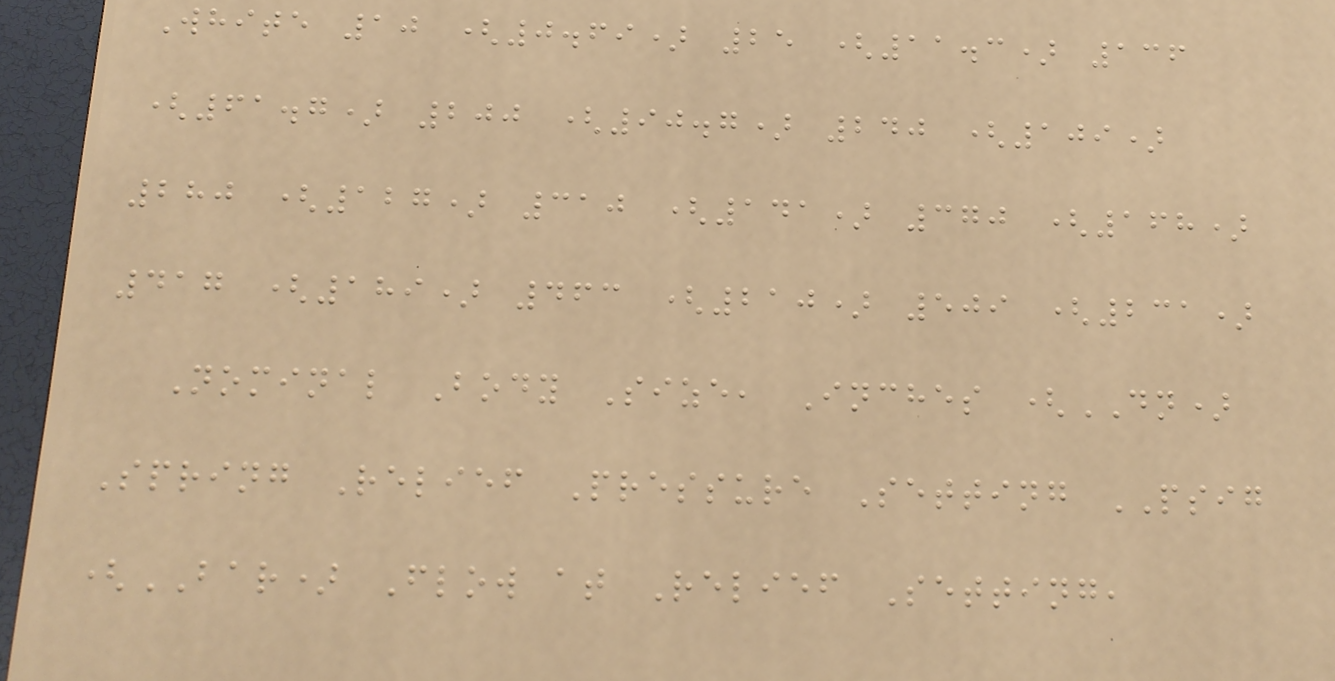White 10 (0.69) 25 (11.3) 136
(61.7) 200 (90.7) 240 (109)
280 (127) 310 (141) 370 (168)
417 (189) 463 (210) 509 (231)
Nominal Body Size, Inches (DN)
Spring Relief Pressure Setting PSIG
(BAR) Flow at Relief Setting,
